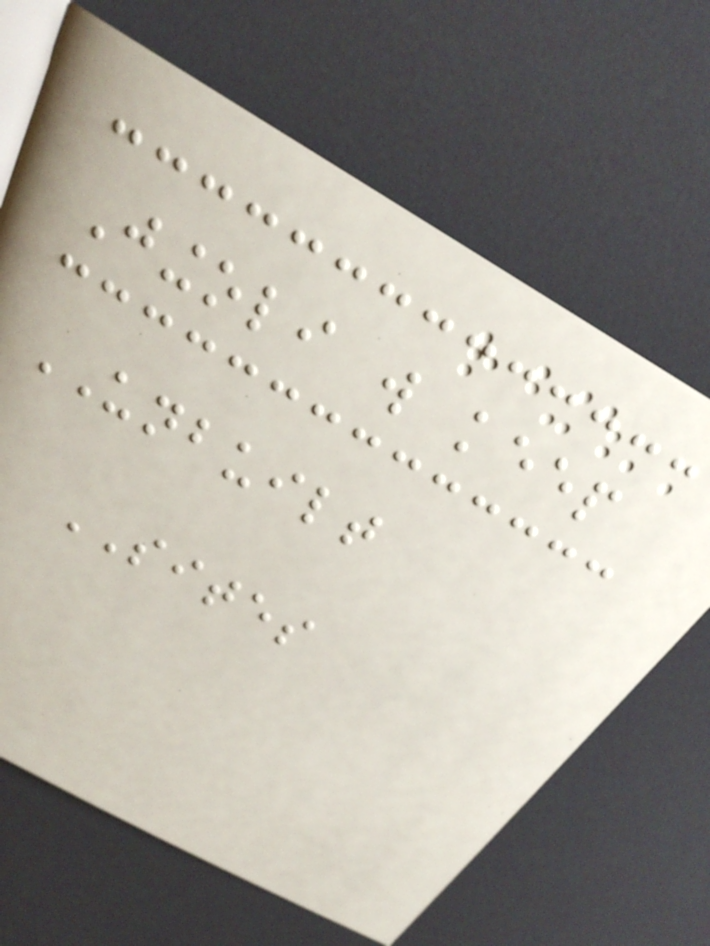Jingoli will keep
UNBUILT
SITES
